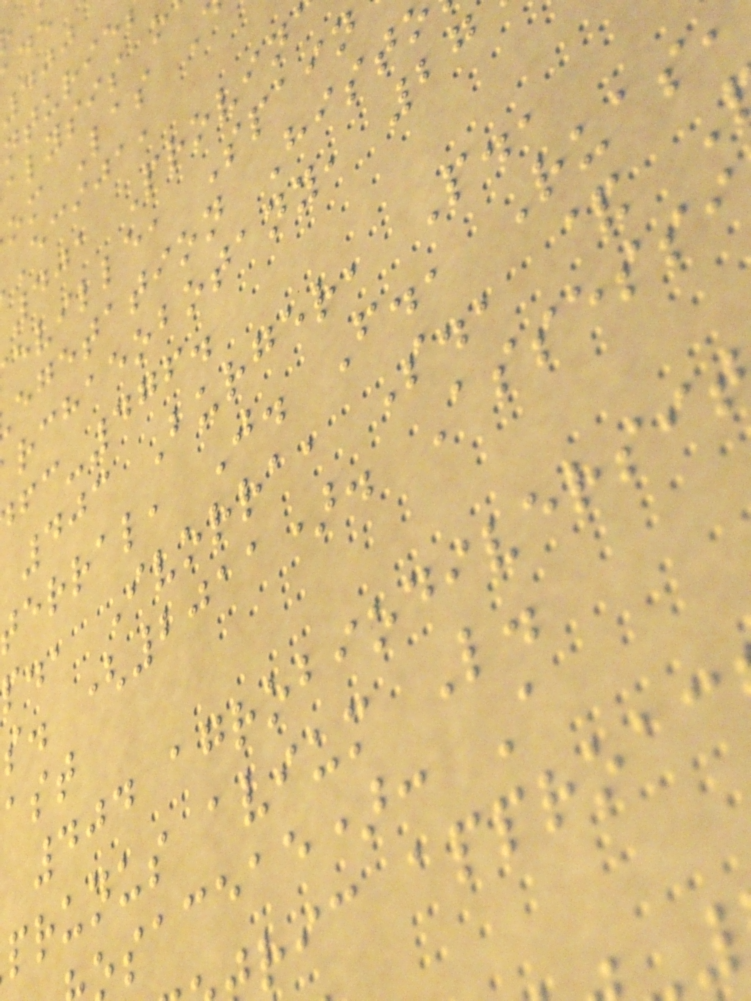alysis o
om Las
Ecija,
401 Provin
eville, Spain
egetation Hist
rchaeobotany, 27
-476.
403 Burger, P.,
erral, J. F., Ruas
p., Ivorra, S., &
s. (2011). Assessi
404 agrobiodiversi
prunus avium L.
osaceae): A
ric approac
